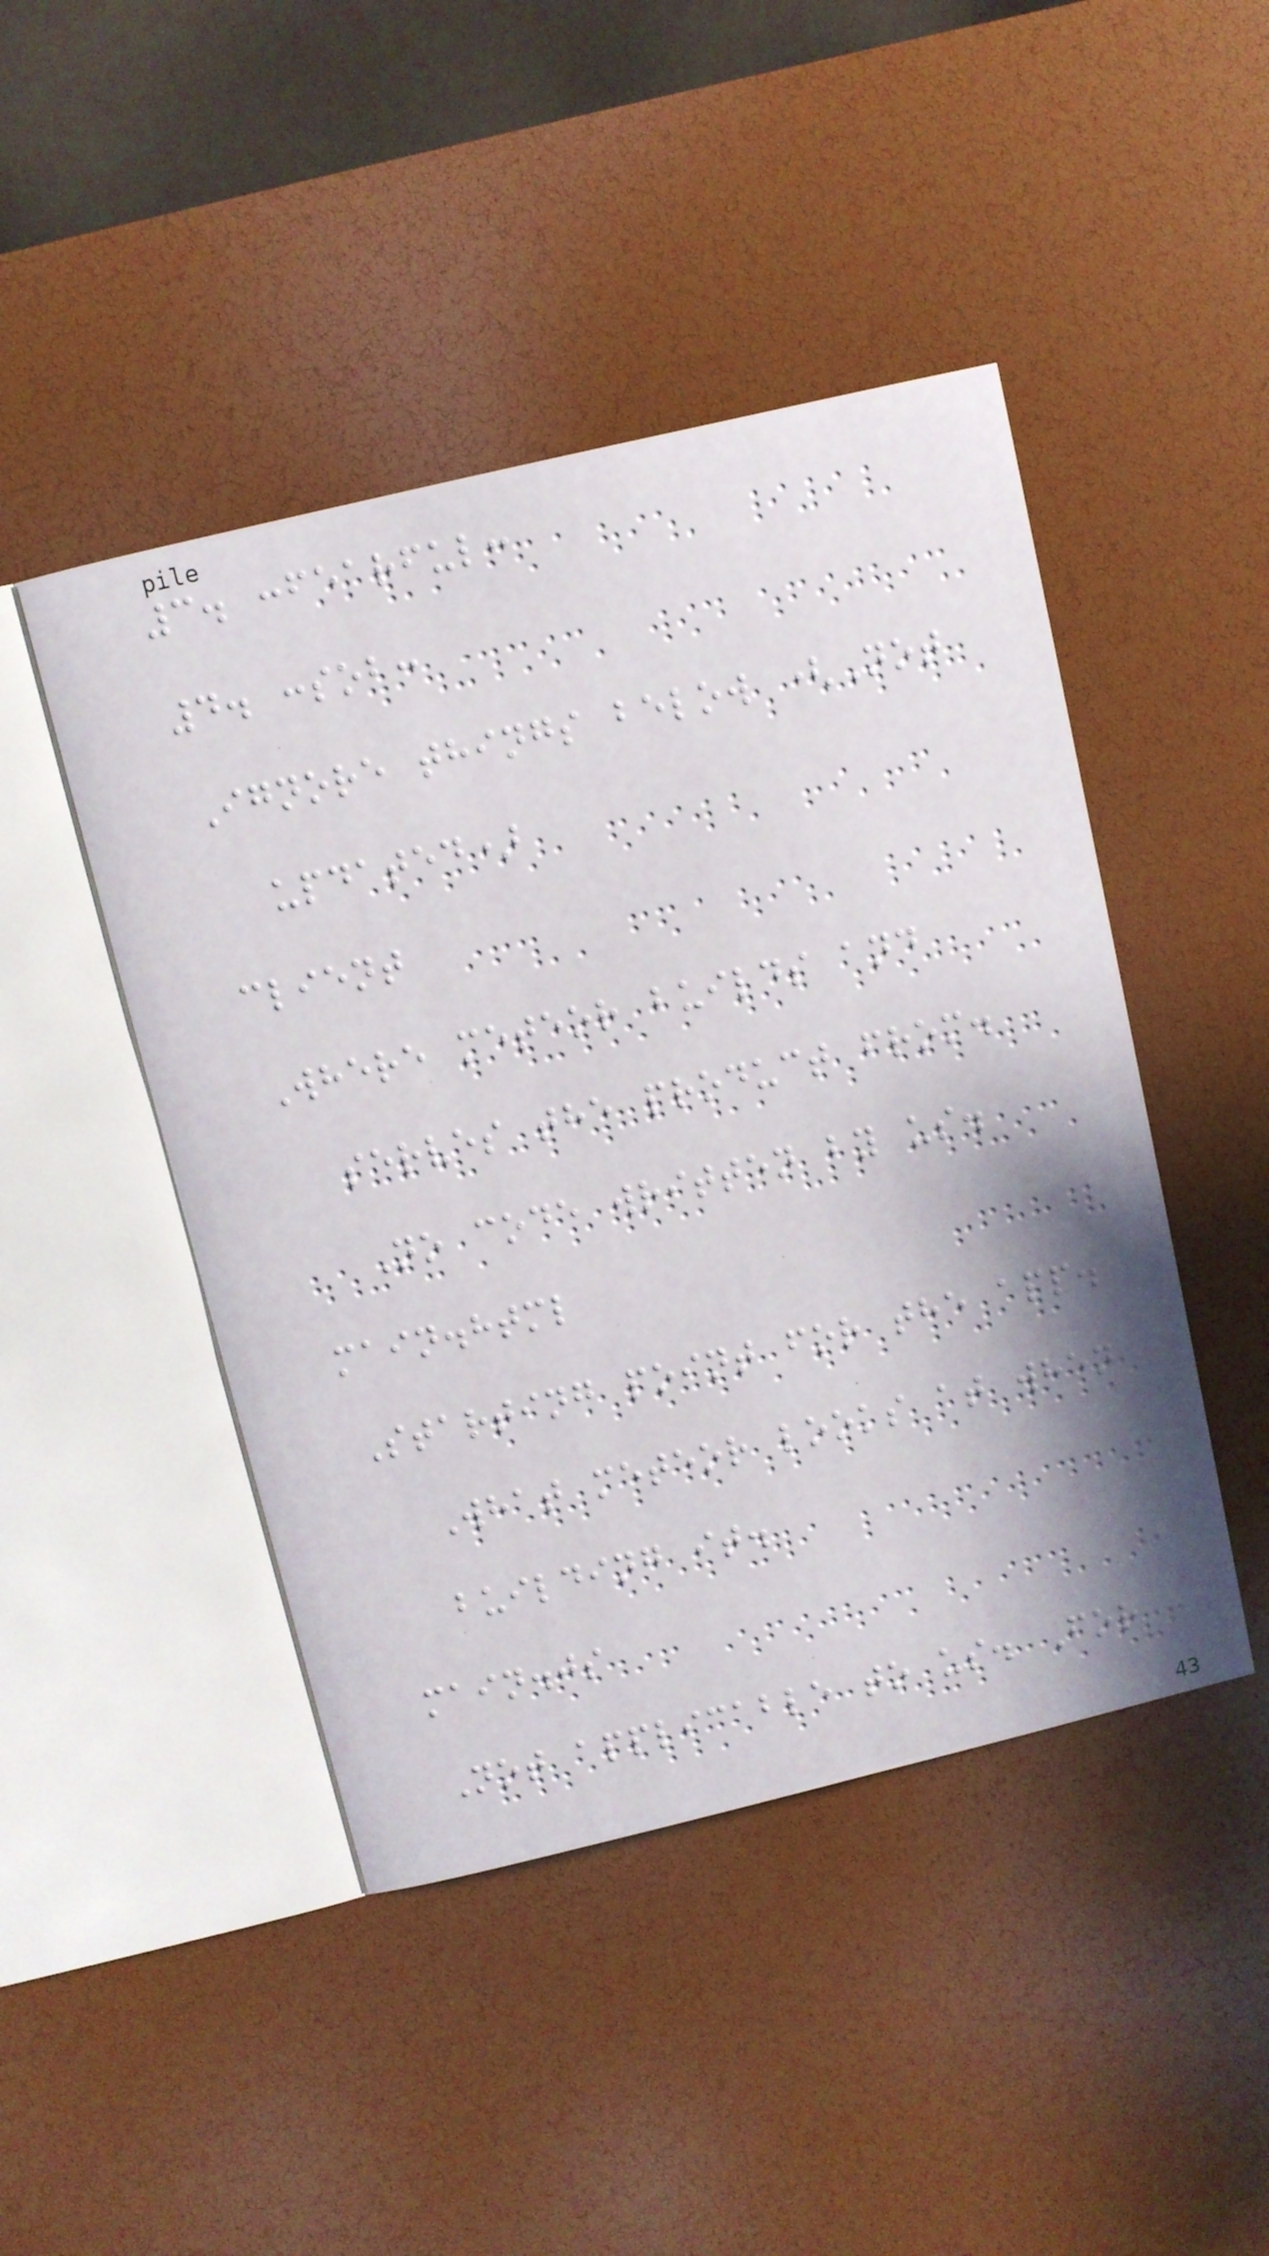3. :fearful:
4. :sob:
Ignore things below (Not
updated)
client
Where meteor builds and
serves the product from.
No code written by us.
main.html
Starting point for the app.
What meteor looks at when
building it.
main.js
Not applicable to us. For
